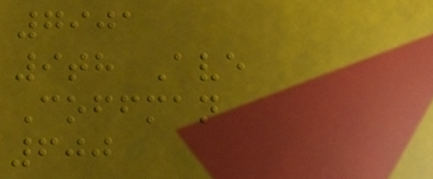7901
9th Ave
Coffman
600
